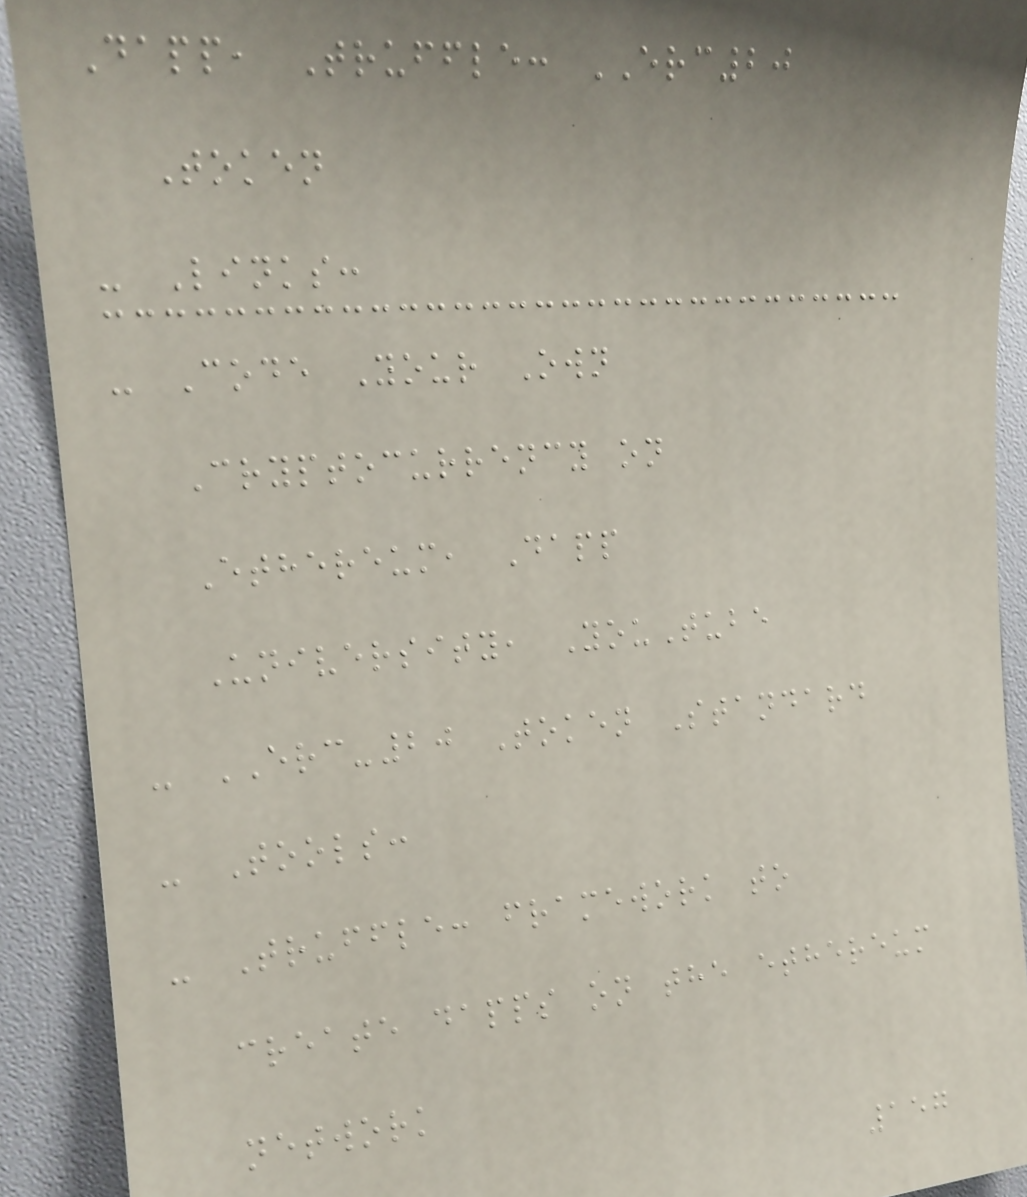Dapp, Truffle: ERC20
Token
- Links:
- Code Your Own
Cryptocurrency on
Ethereum, Dapp
University, YouTube
- ERC-20 Token Standard
- Tools:
- Truffle: framework to
create dapps on the ethereum
network
157
